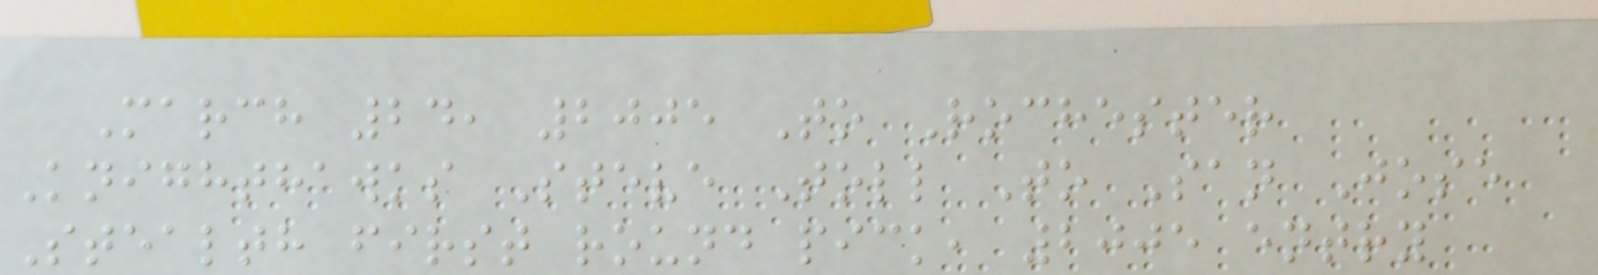March 24, 2005 To Rochester
Knighthawks Steve Toll To San Jose
Stealth first round pick, 2005 entry
